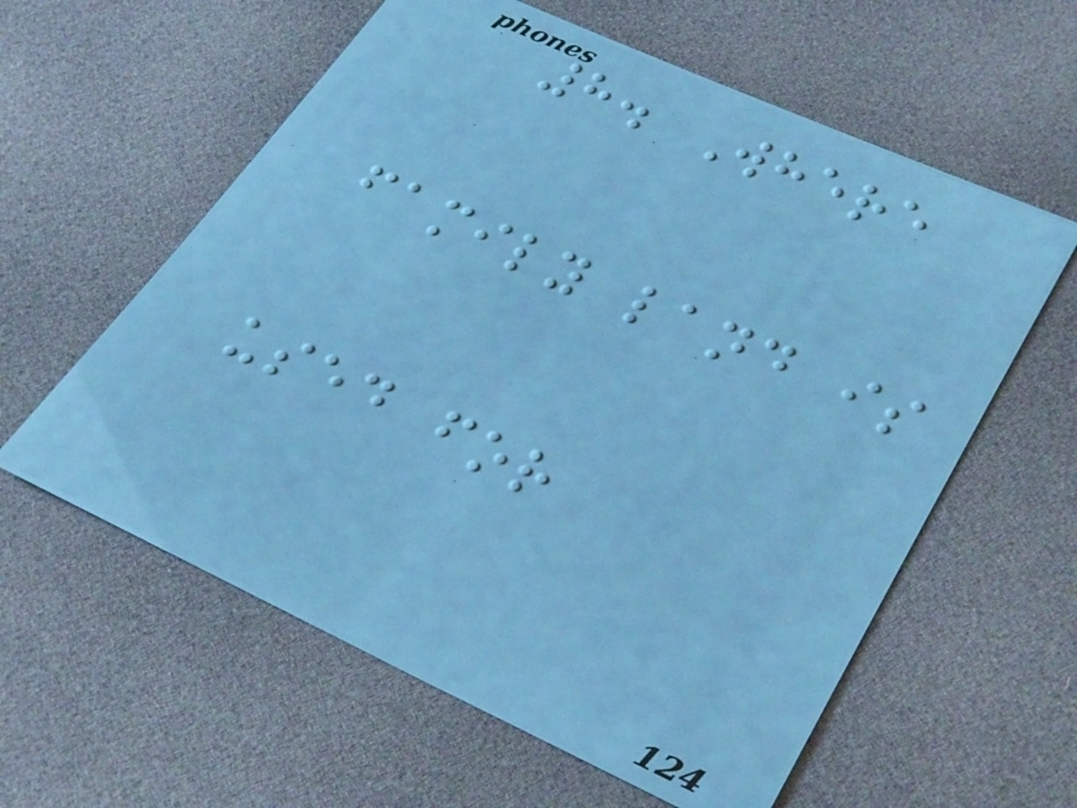8. Where
family land is
used for
